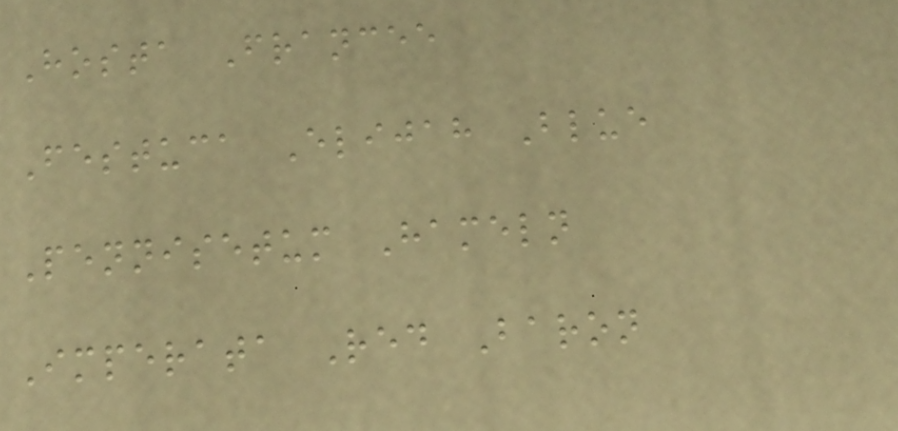Hosta Francee
Festuca Elijah Blue
Pennisetum Hameln
Imperata Red Baron
